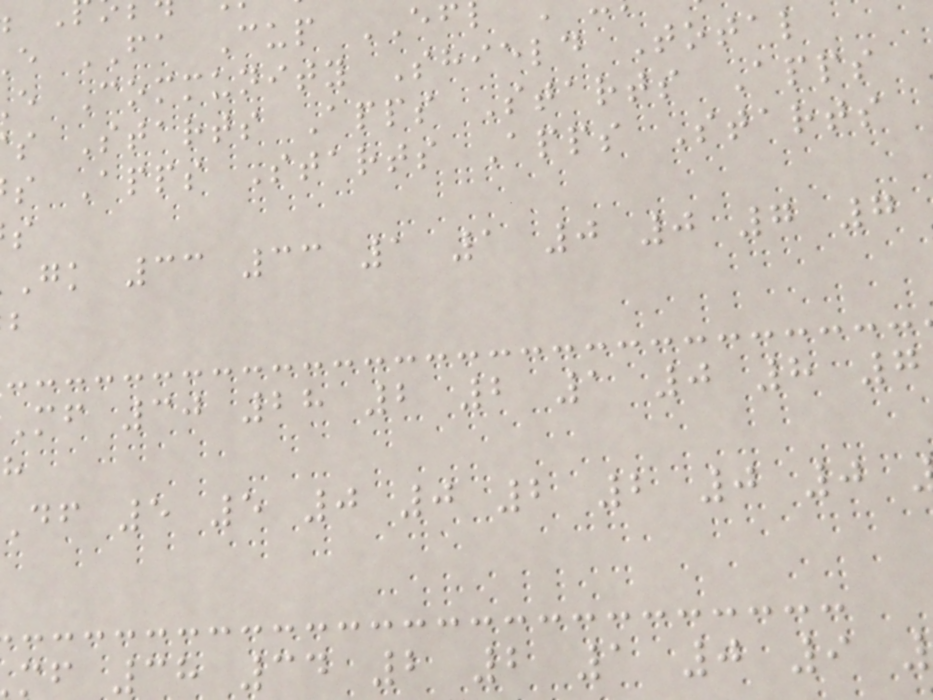e FA Cup EF
e Community Shield Total
s Starts Apps Starts Apps
s Apps Starts Apps Starts
gk 33 33 1 1 0 0 7 7
mf 30 28 2 2 1 0 8 7
df 5 5 0 0 2 2 0 0
mf 38 34 2 2 1 0 9
